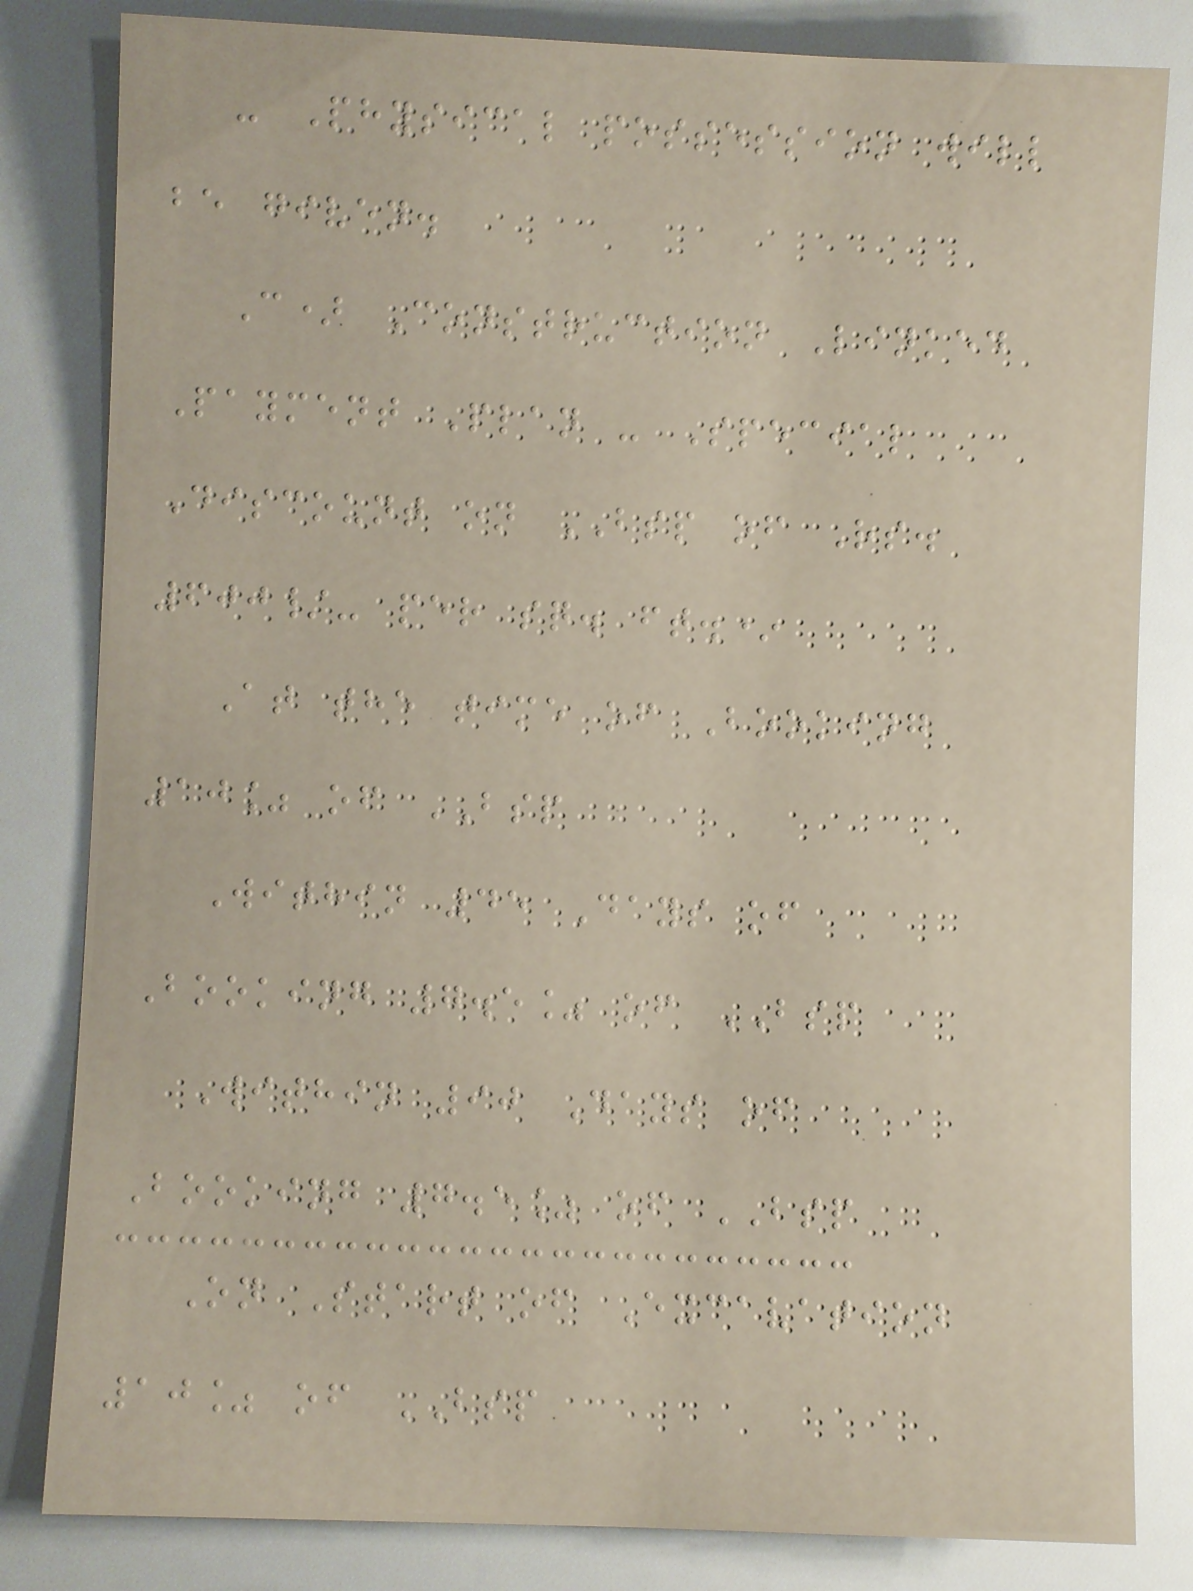- Physical possession will
be given.
C) Construction Linked
Payment Plan - Special
Discount on BSP of Rs.
600/- per sq. ft.*
At the time of Booking
10% of BSP
Within 45 Days of
Booking 7.5% of BSP
Within 90 Days of
Booking 7.5% of BSP
On Start of Excavation
10% of BSP
